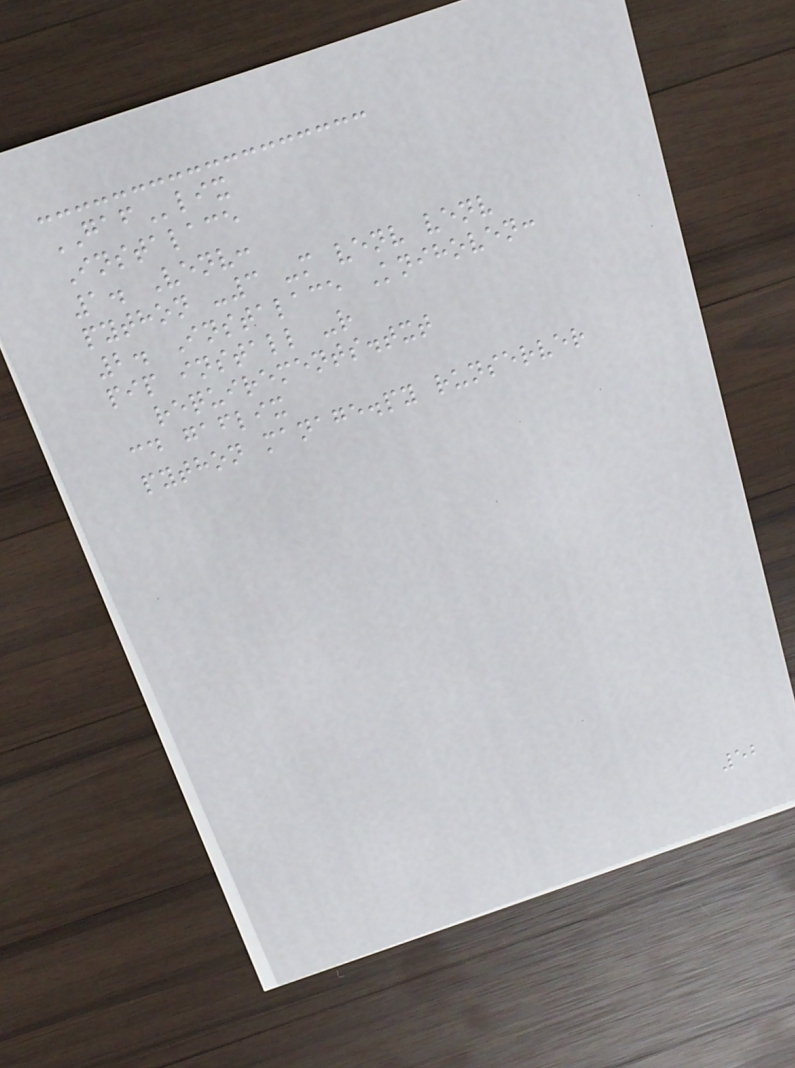GAFlix
Instalace
1. Venv:
python -3 -m venv venv
2. Instalace Knihoven:
pip install -r
requirements.txt
cd gaflix
python manage.py runserver
52
